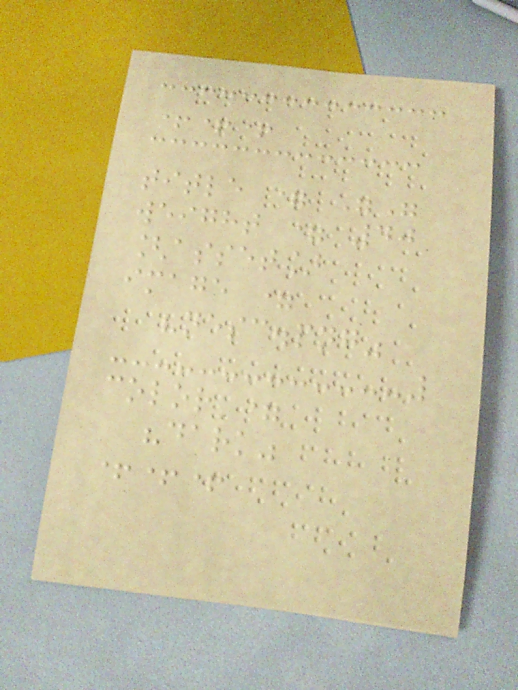+++
title = ""
weight = 40
[asset]
image =
"nesc.png"
color =
"dark"
+++
